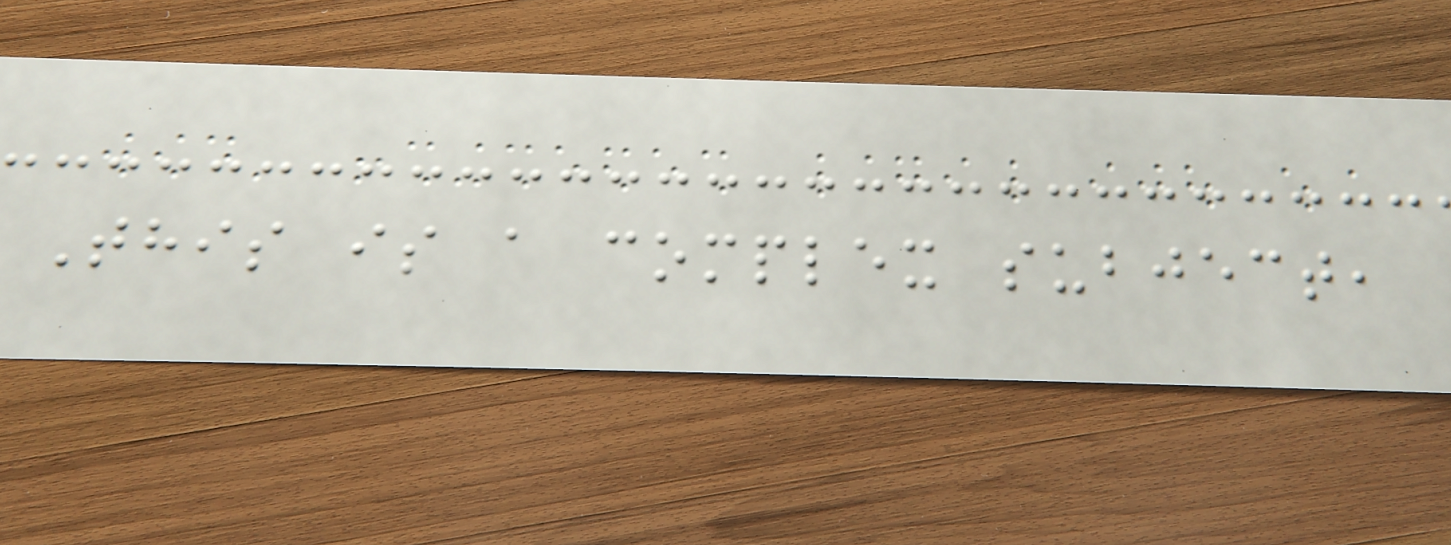This is a complex subject,
